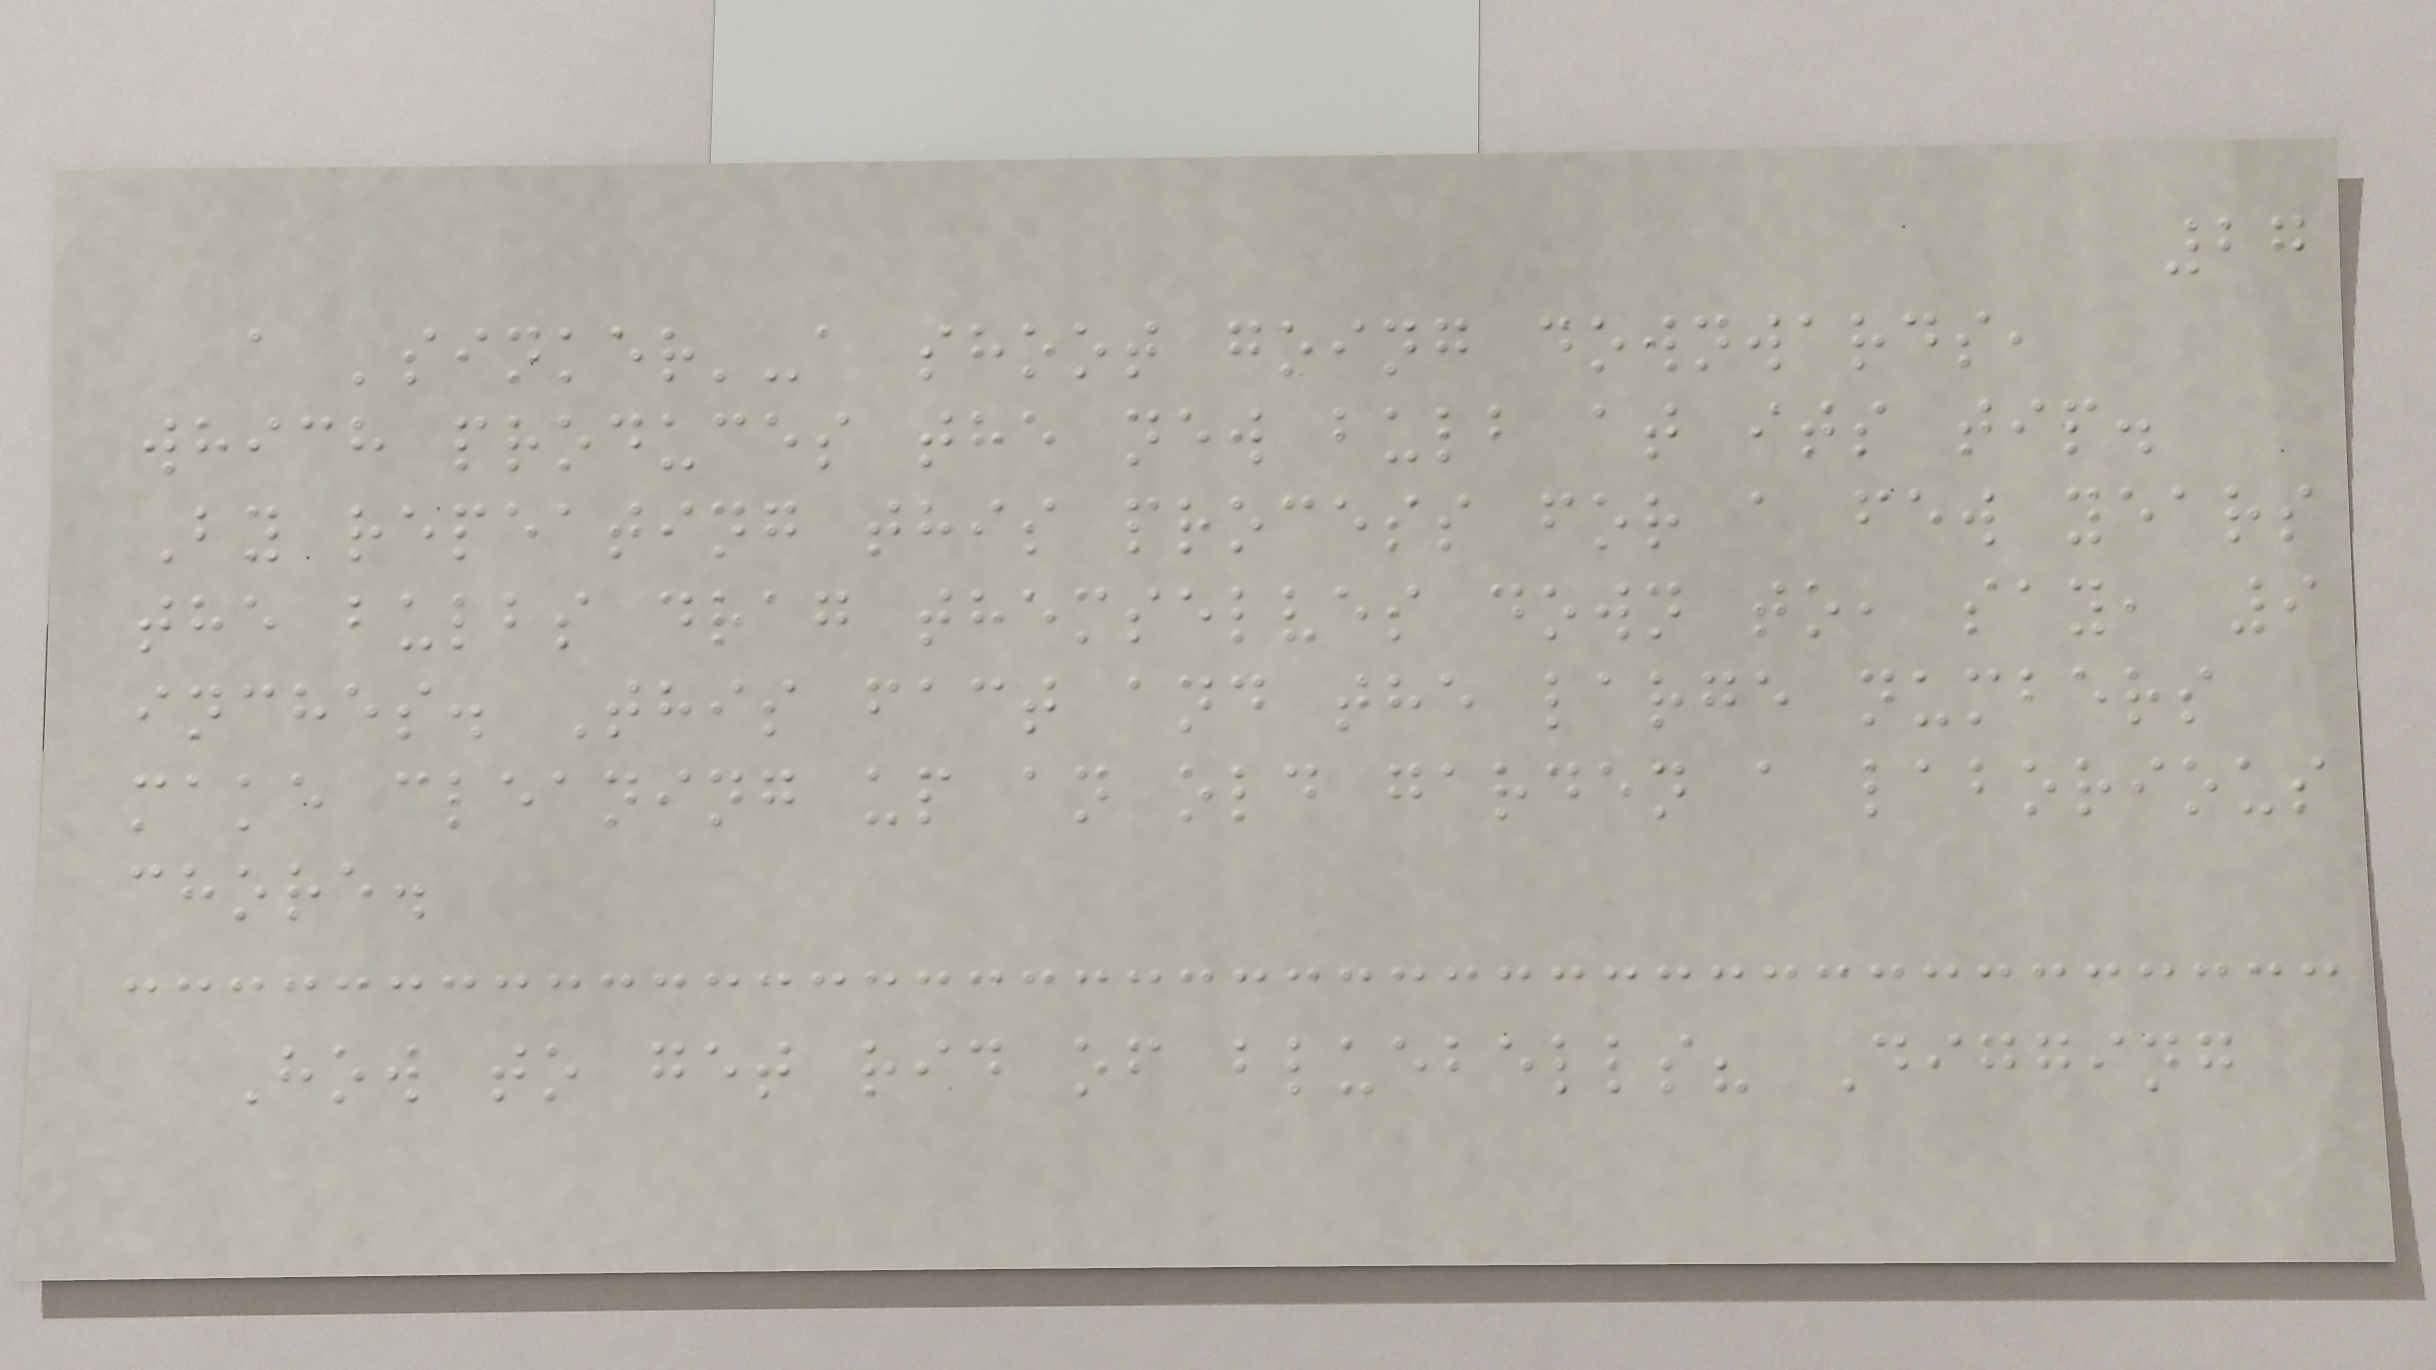27
a 'sinker'-a shoot going downwards,
which produces the new bulb at its tip.
By repeating this process for a few years
the bulbs drag themselves down to, say, 9
inches. This fact and the large numbers
make cleaning up an old garden a laborious
chore.
How to get rid of bluebells? Digging
